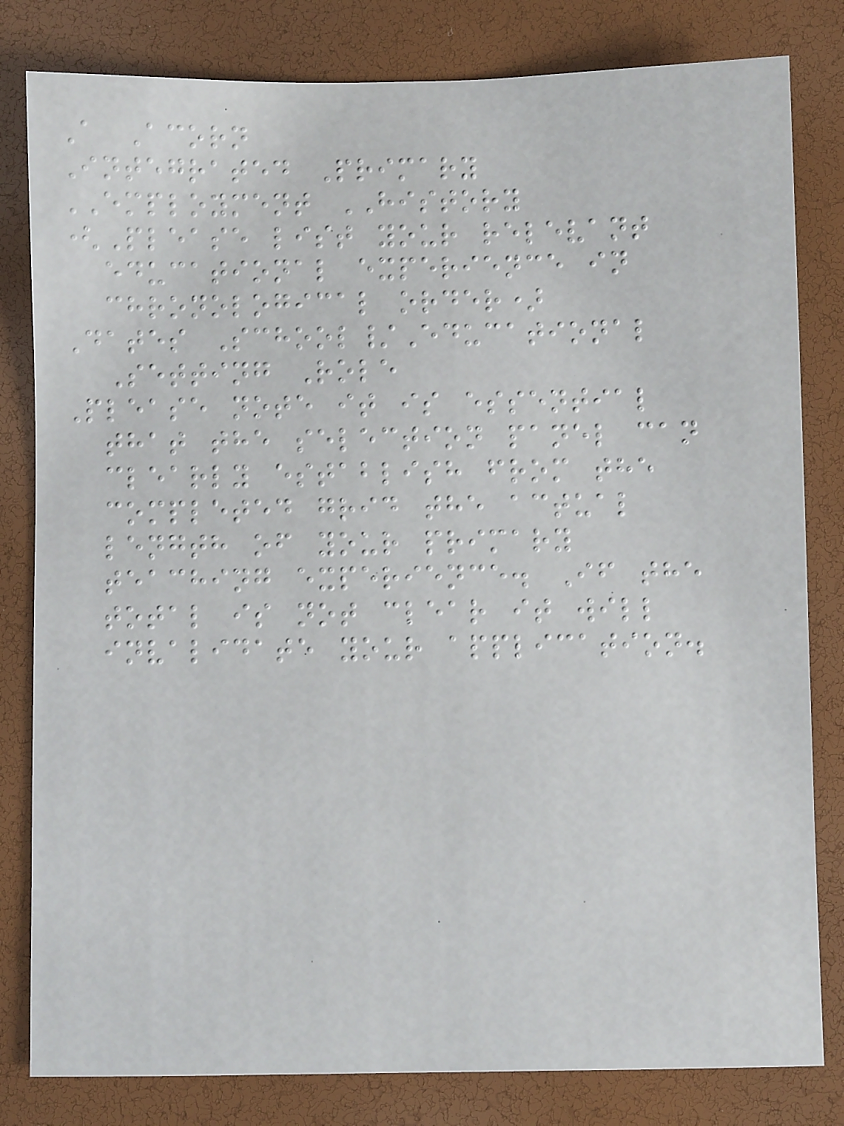A Acorn
Integrated Primary
EMPLOYMENT HISTORY
(Please list your relevant
educational experience in
chronological order)
Dates School/Educational
Setting Role
Please note it is essential
that the selection panel can
clearly establish from the
completed grid the actual
length of your primary
teaching experience. If the
total is not clear it will
invalidate your application.
